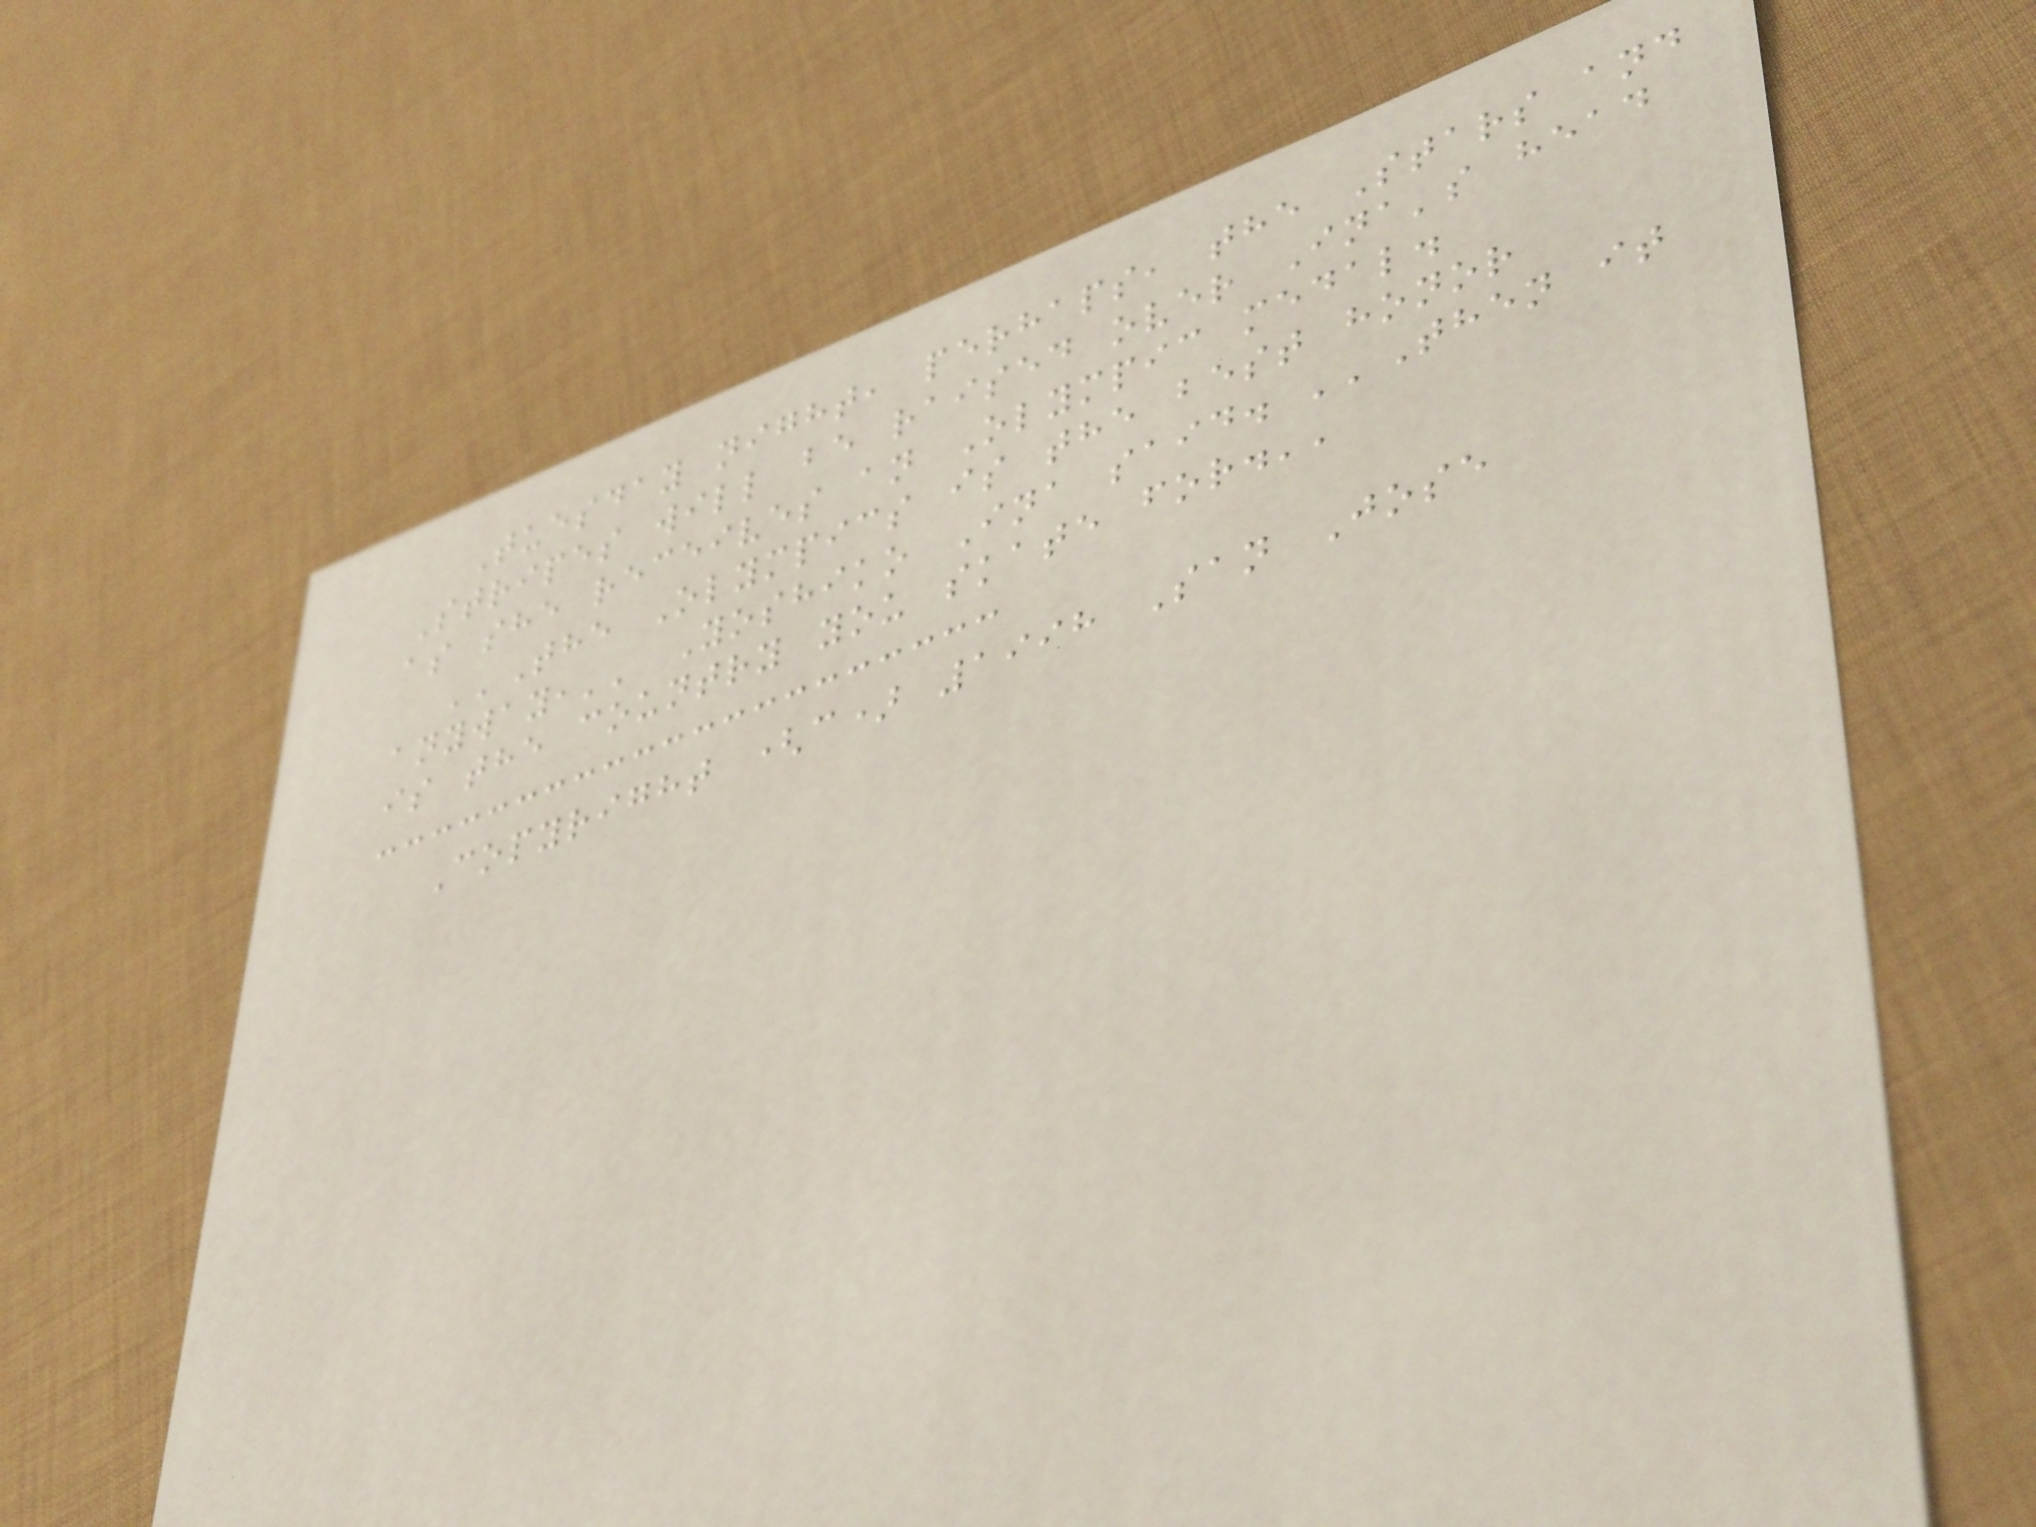Tuesday night, perhaps, the Stars and
Stripes will be raised over Ina's head
as she receives an Olympic medal.
''The Olympics is the best honor
anyway,'' Yoshiko Ina said. ''Then it
is the country you skate for.''
Copyright (c) 1998 San Jose
